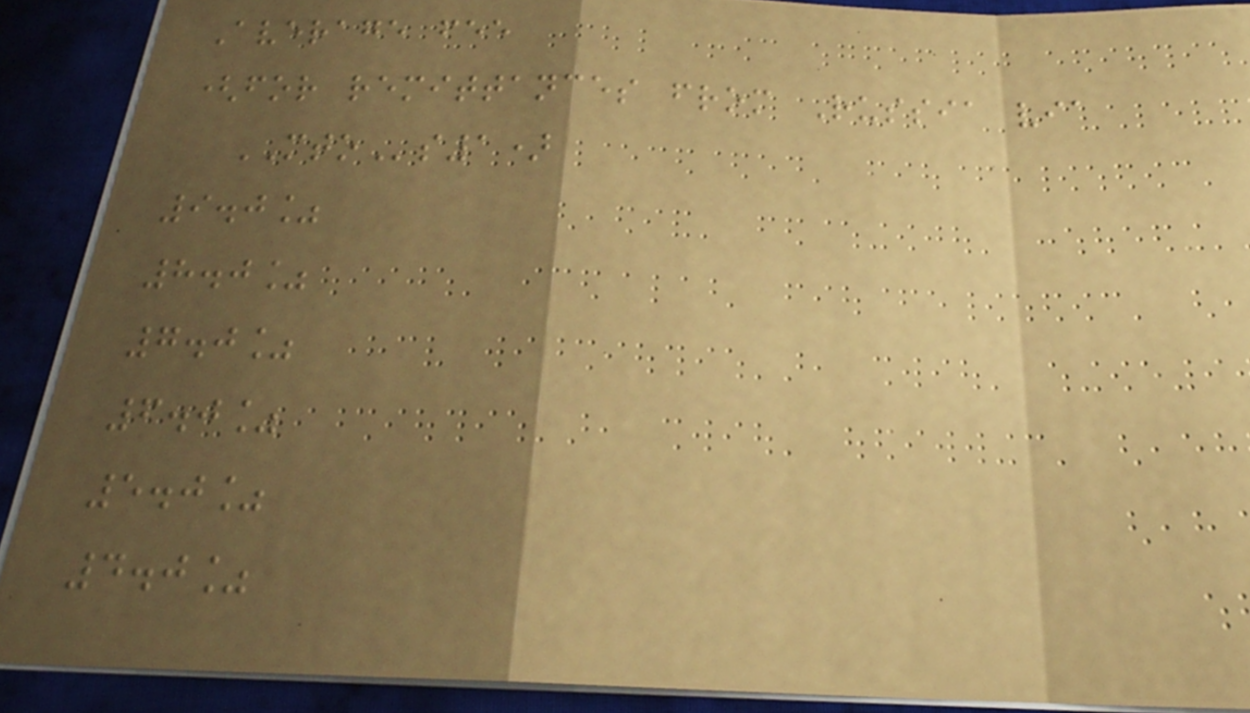Average fee
(for remittances from Russia via
MTOs1)
9.0%
8.0%
7.0%
6.0%
5.0%
4.0%
